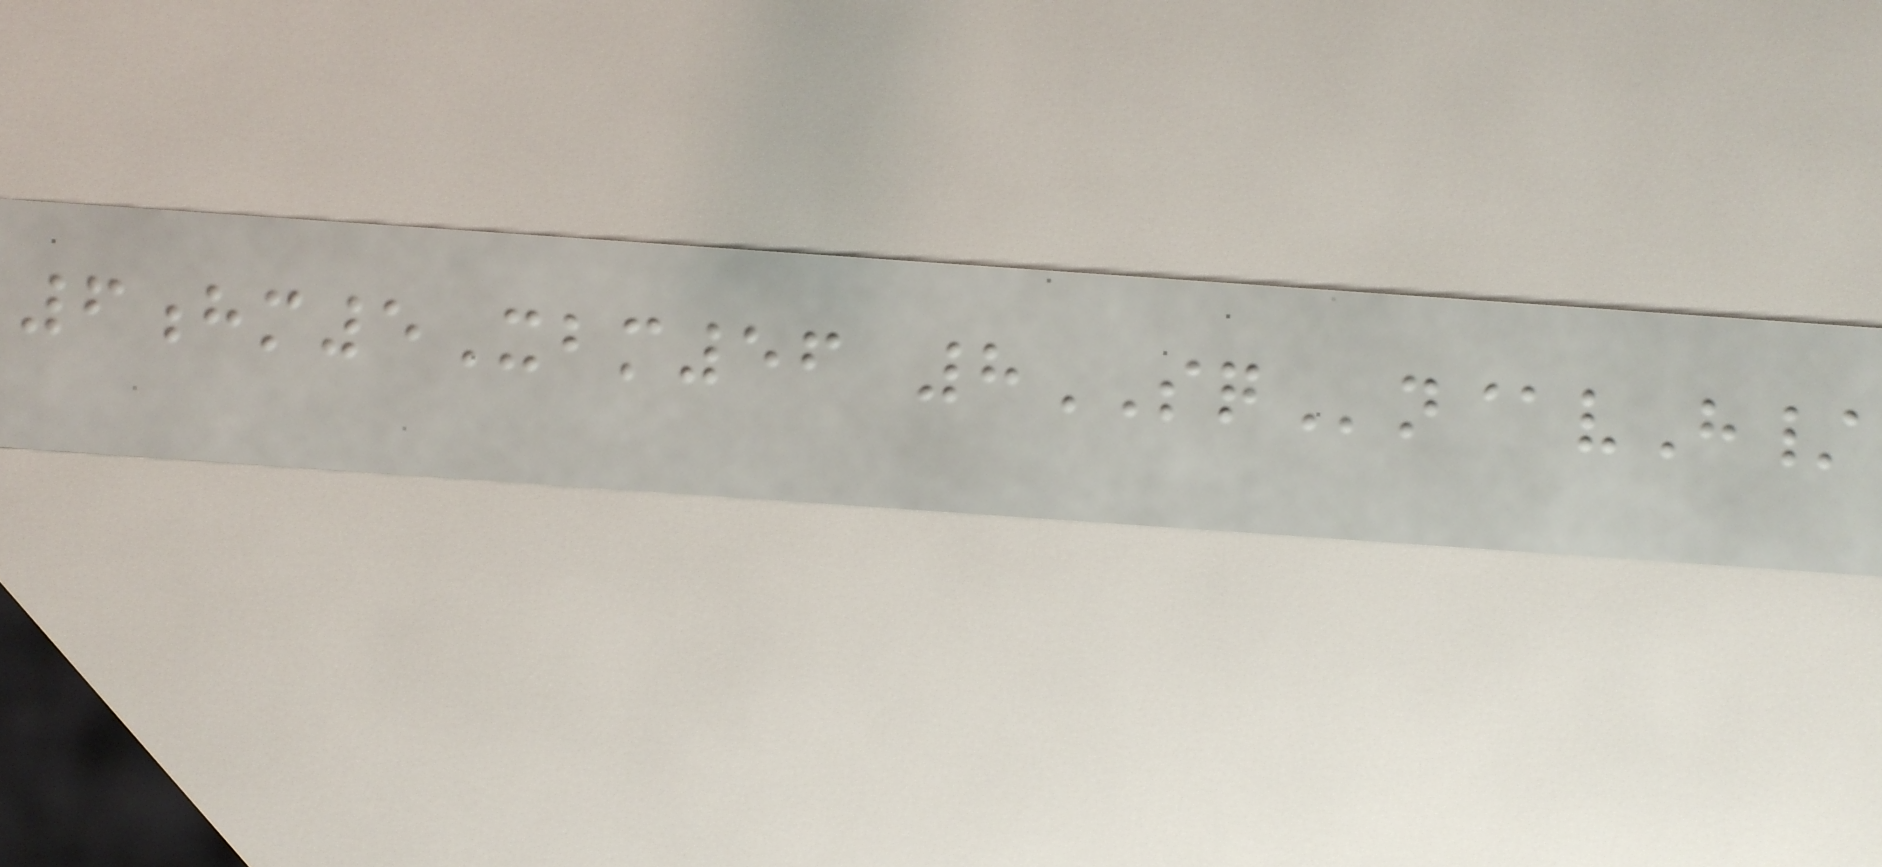6hm5Xbm56 8SQn@vH/
